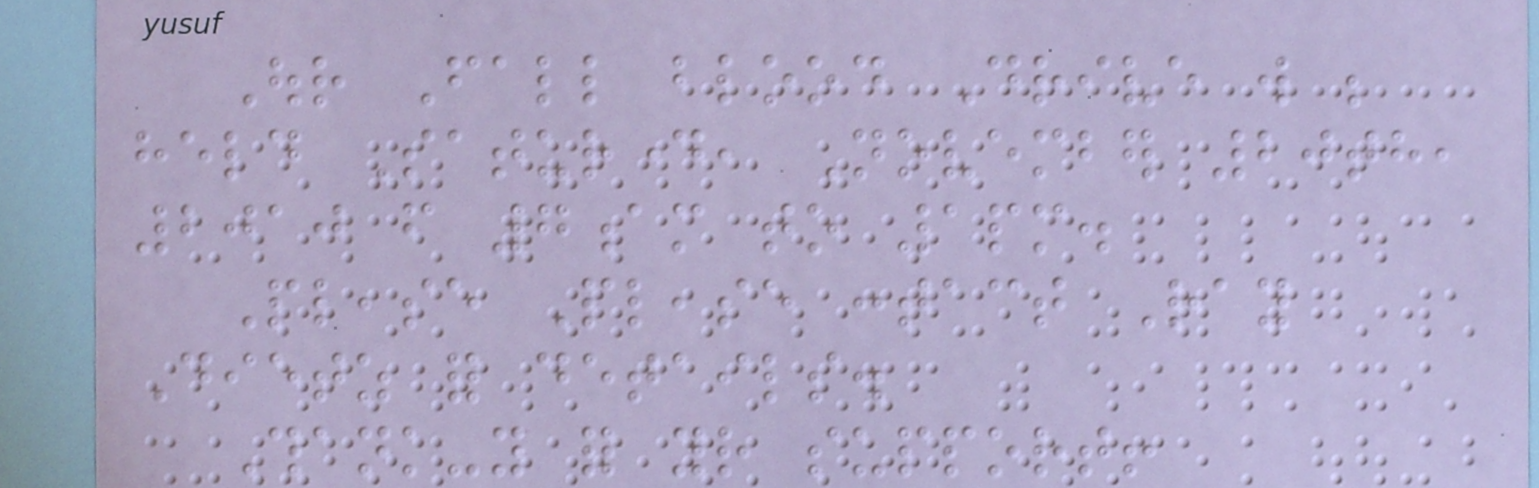Our Fall blood Drive will be
held Saturday, November 20th,
2010 from 7am to 1pm.
Please Please contact Ray
Dietz for details.
Thank-you for your support!
